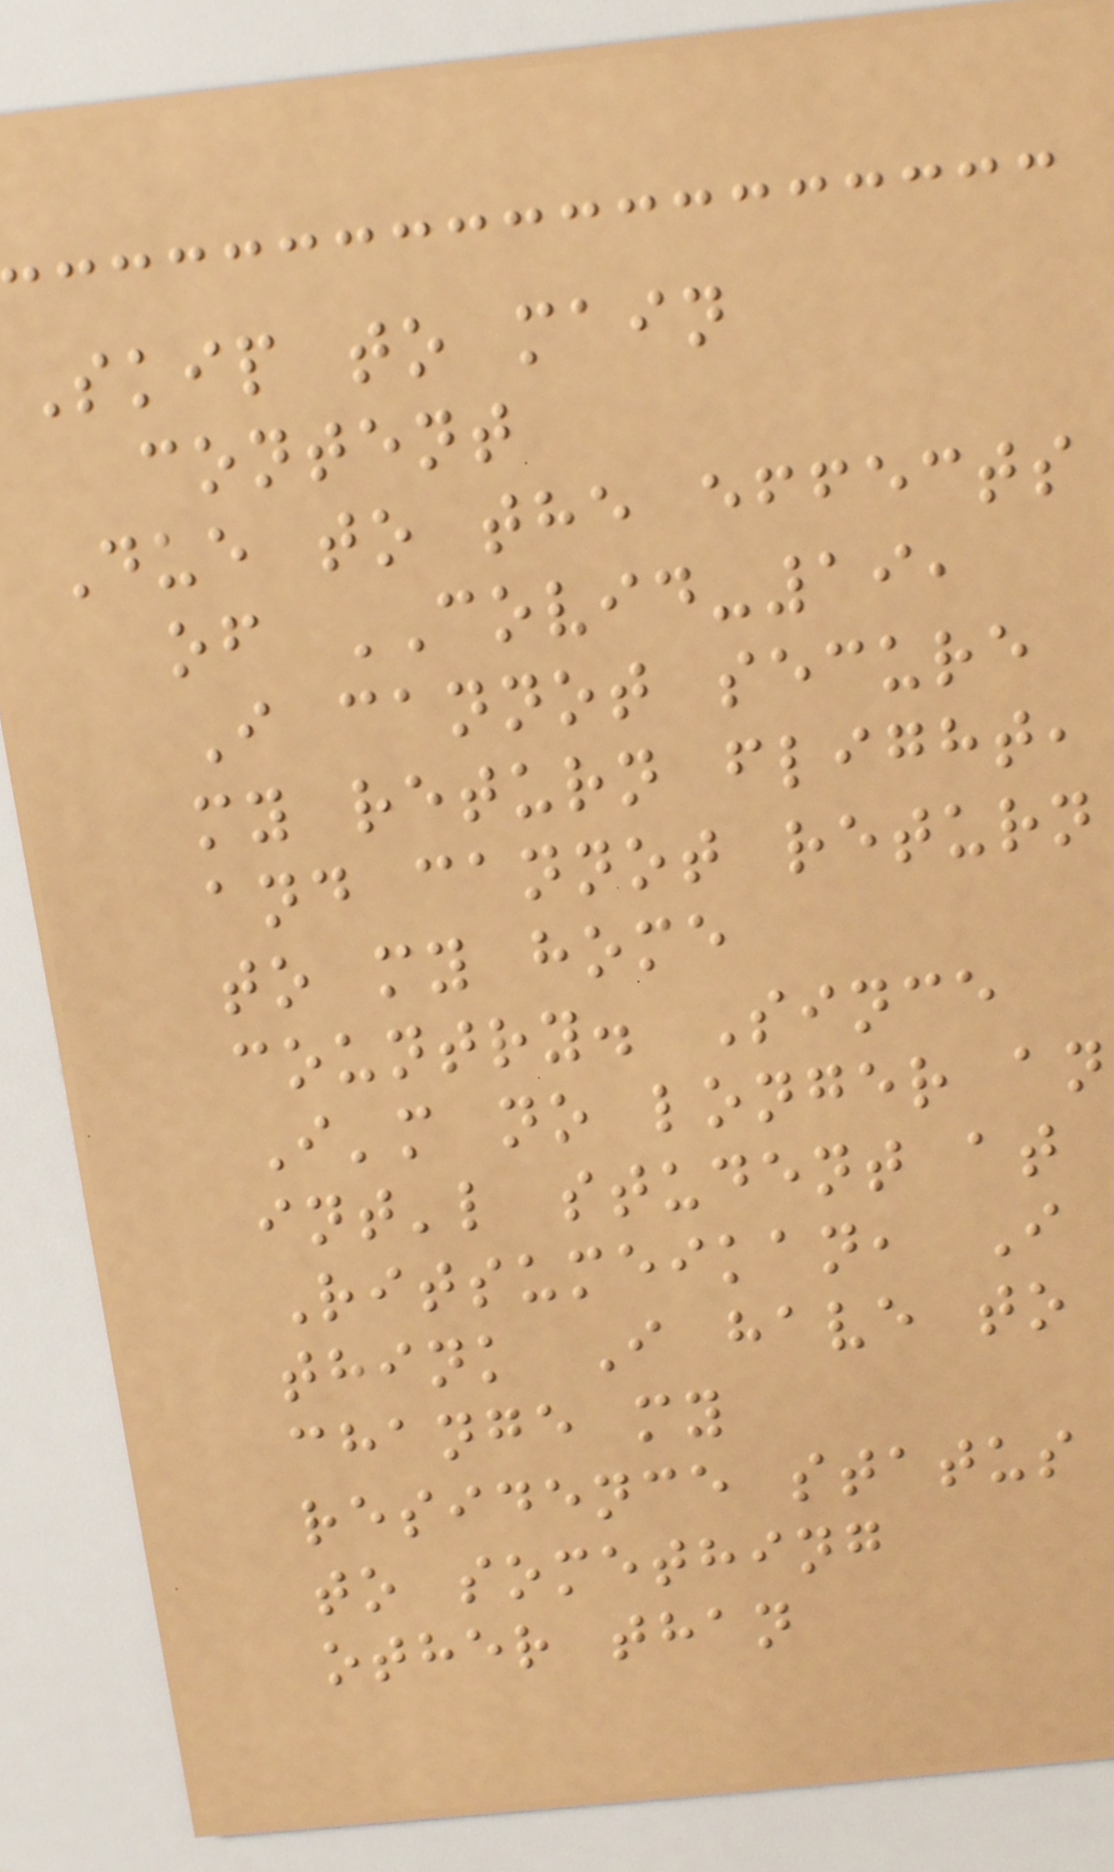Skip to main
content
Due to the effects
of COVID-19,
I cannot secure
my return flight,
and cannot return
to my home
country. Since
I'm no longer an
int'l student at
Ritsumeikan, I
think I have to
change my
residence status
to something
other than
